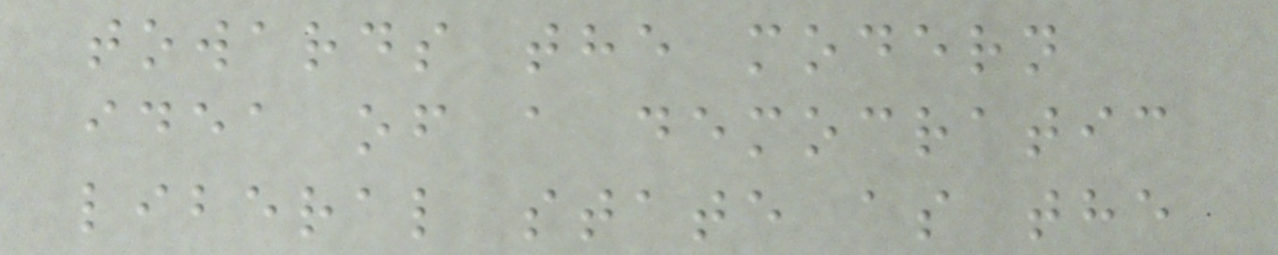towards the modern
idea of a democratic
liberal state as the
